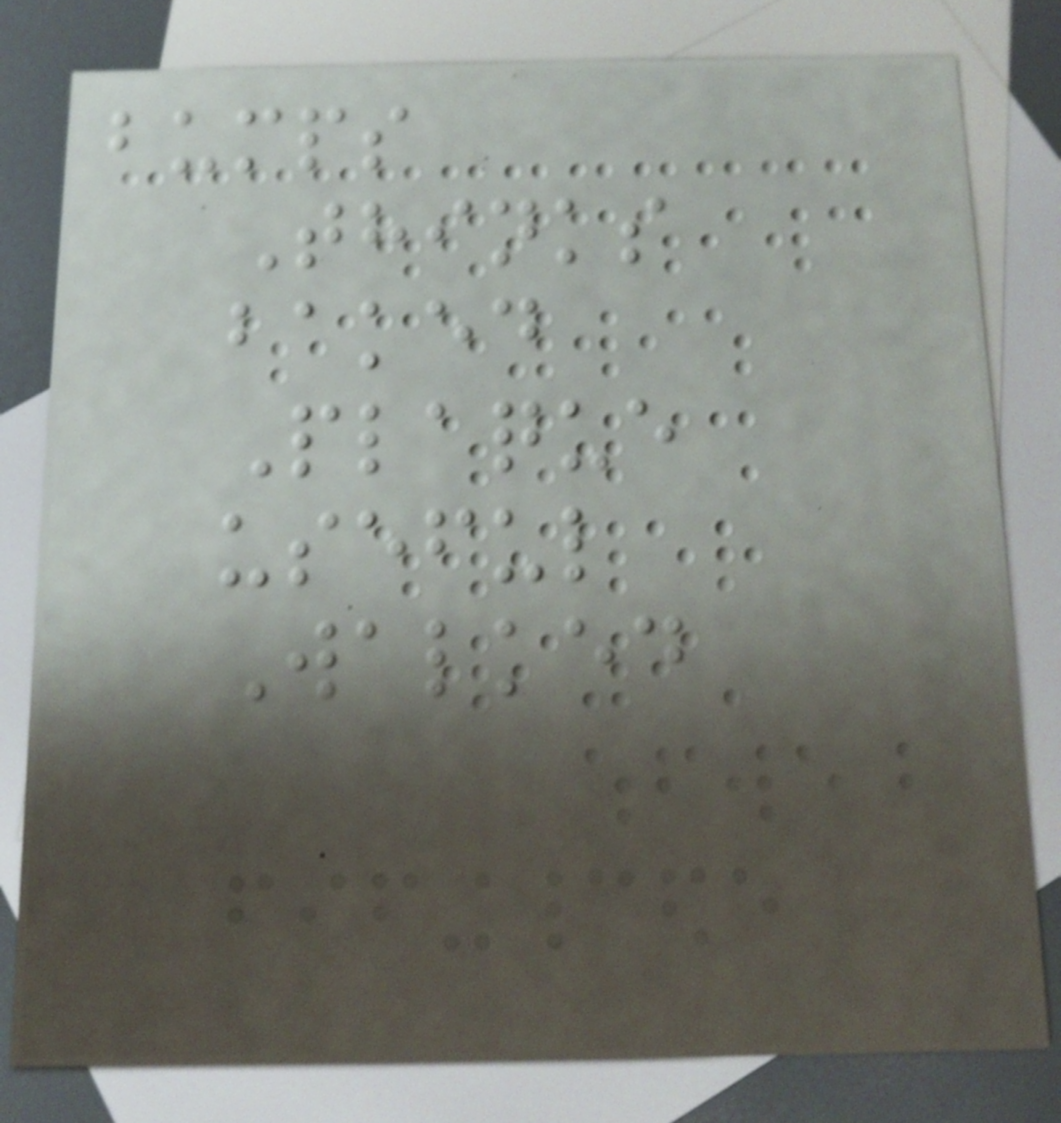bumps
Thinks
baked
Plaque
useful
Walked
